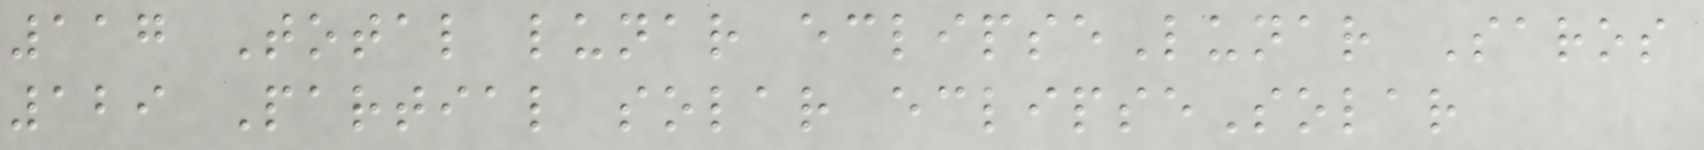117 Total lunar eclipseLunar Saros
129 Partial solar eclipseSolar
